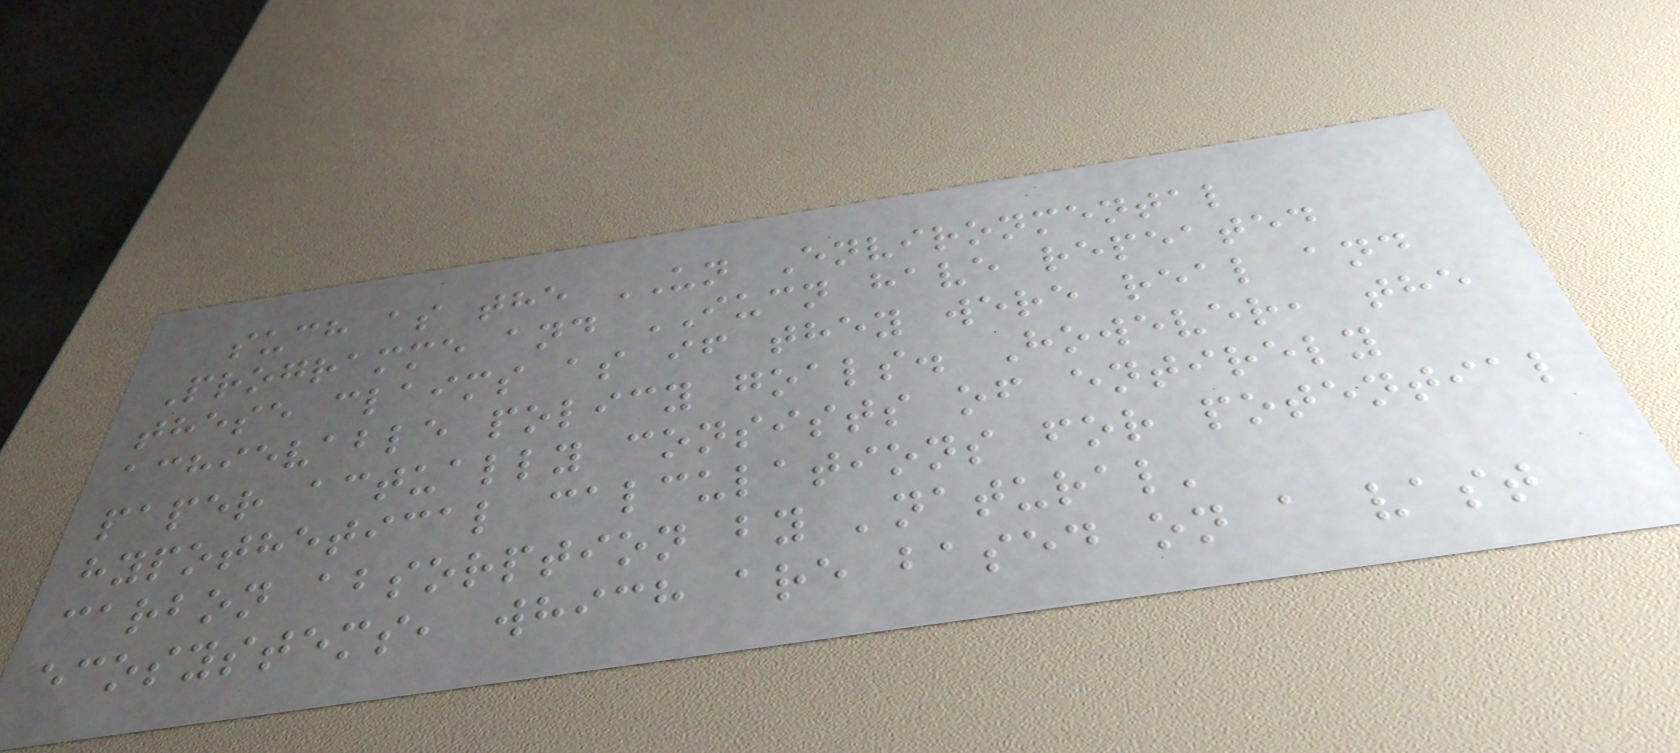such as the UN Environmental
Programme and IUCN have repeated
these claims as if they were real and
achievable policy goals. However, the
paper actually consists of entirely
hypothetical calculations for potential
carbon absorption by 'natural'
ecosystems, which are based on a vast
